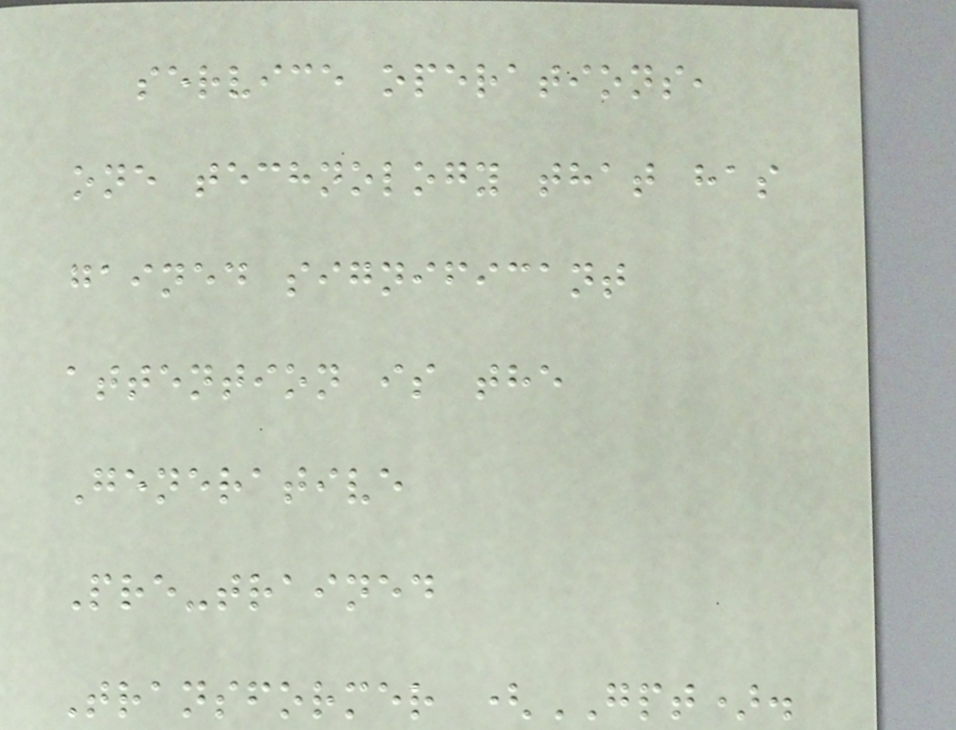service operations,
one technology that has
gained significant
attention is the
Generative
Pre-trained
Transformer (GPT).
